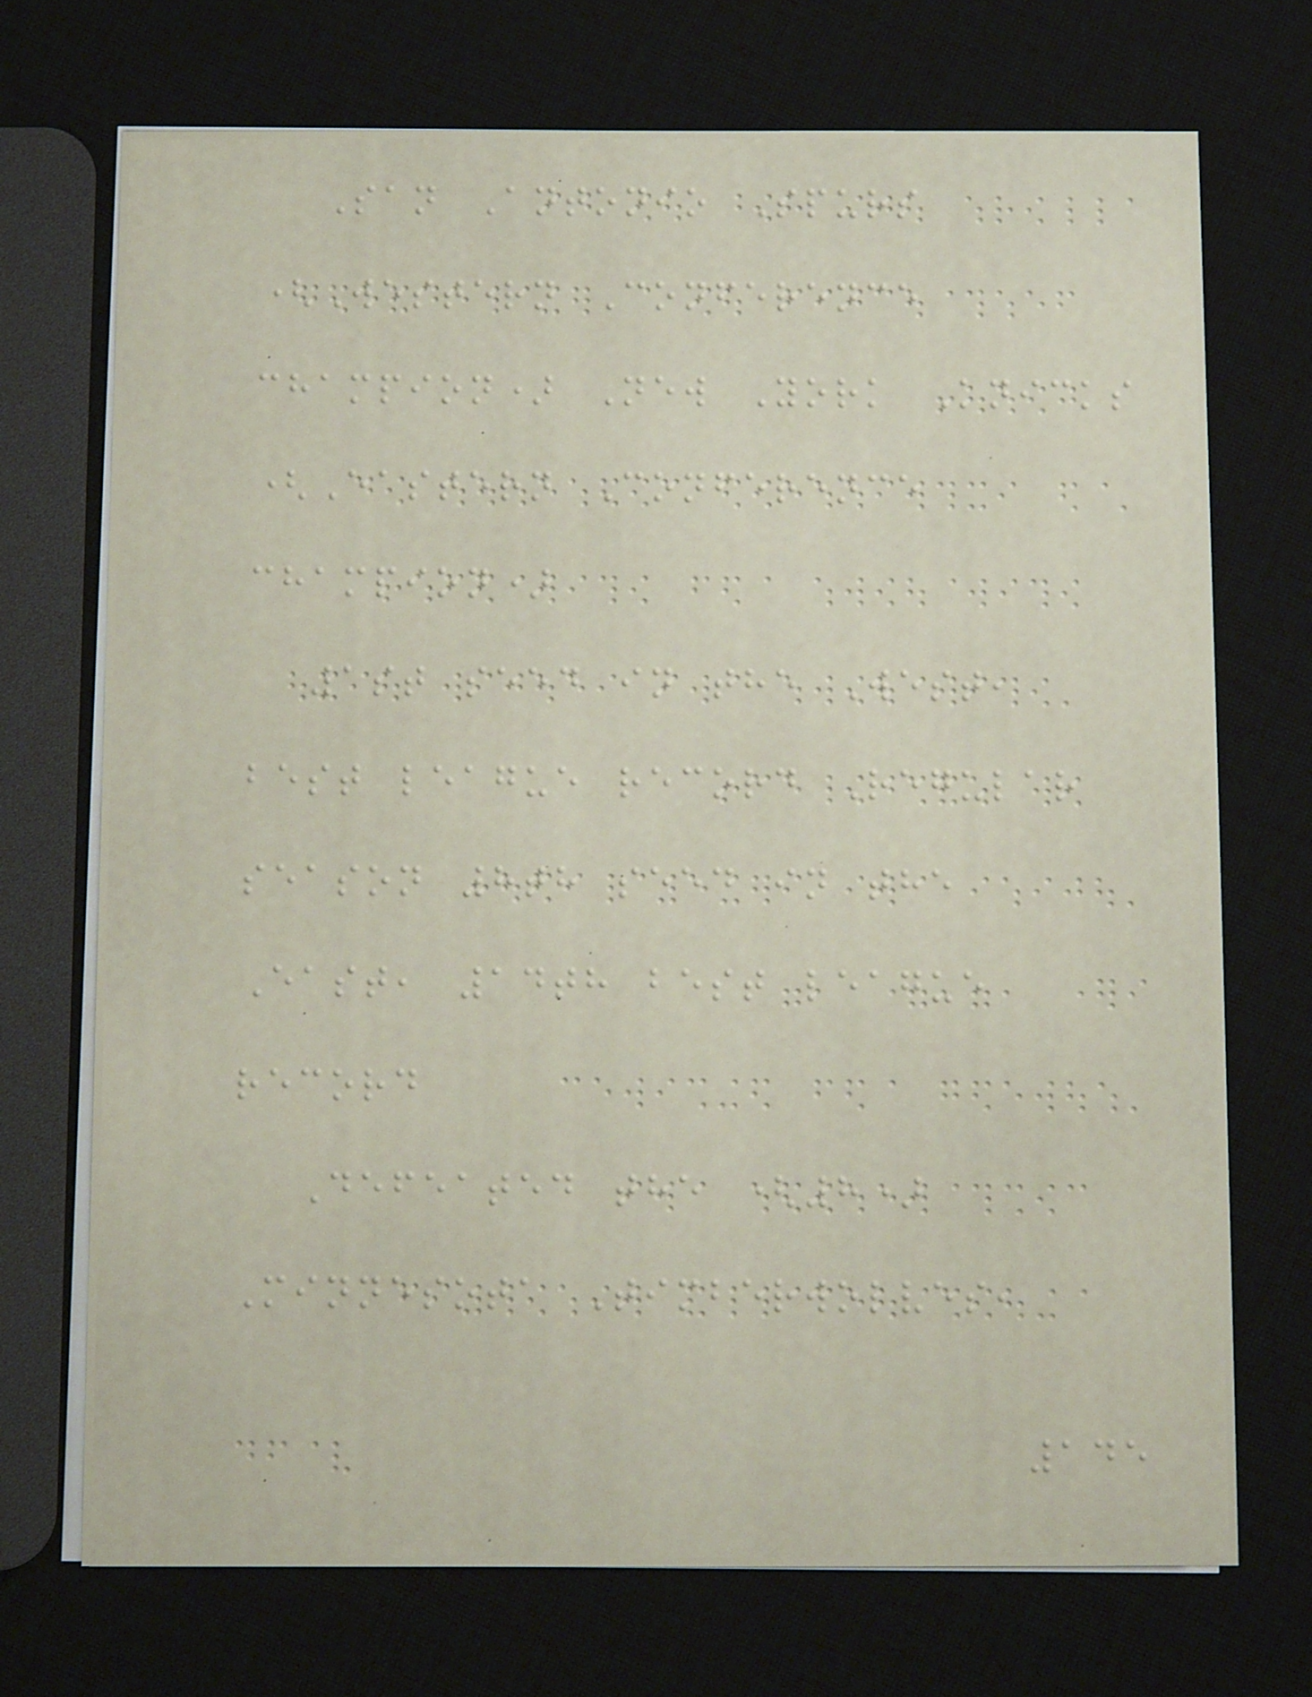San Antonio Spurs
(Western Conference
champion) New York Knicks
(Eastern Conference
champion)
1st seed in the West,
best league record Regular
season 8th seed in the
East, 14th best league
record
Defeated the (8)
Minnesota Timberwolves,
145
